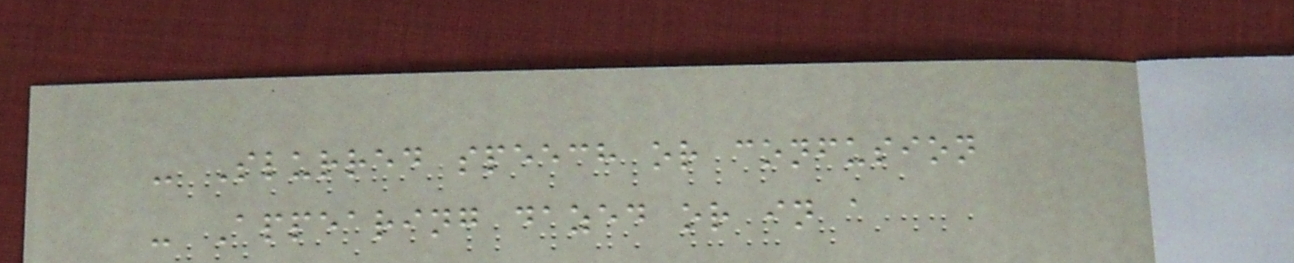- Slurred speech or confusion
- Appearing dazed or in a
